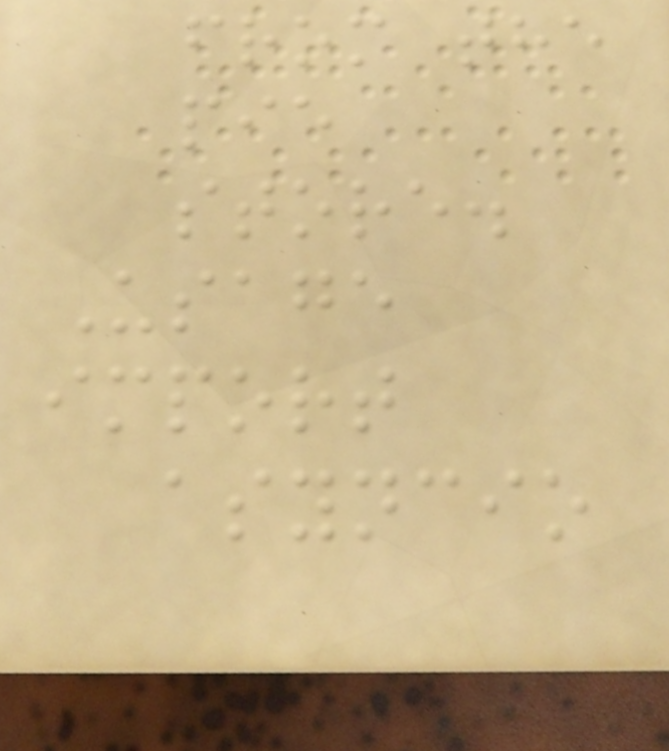from the
pie
store.
Usage
import
asyncio
